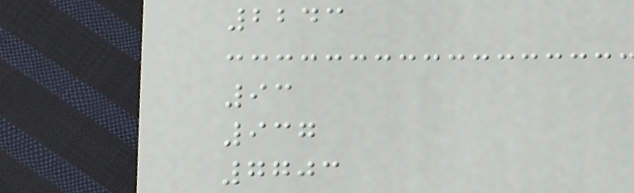2243
93
937
7703
